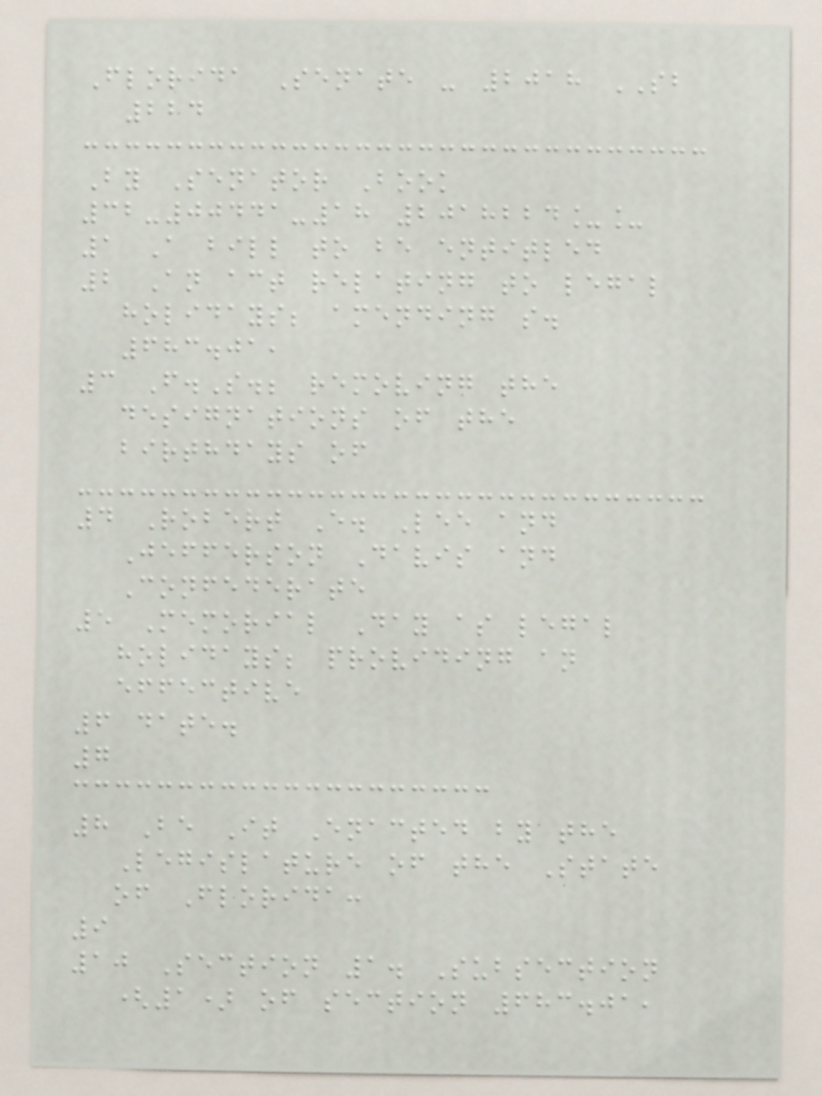Florida Senate - 2018 SB
224
By Senator Book
32-00441-18 2018224__
1 A bill to be entitled
2 An act relating to legal
holidays; amending s.
683.01,
3 F.S.; removing the
designations of the
birthdays of
4 Robert E. Lee and
Jefferson Davis and
Confederate
5 Memorial Day as legal
holidays; providing an
effective
6 date.
7
8 Be It Enacted by the
Legislature of the State
of Florida:
9
10 Section 1. Subsection
(1) of section 683.01,
